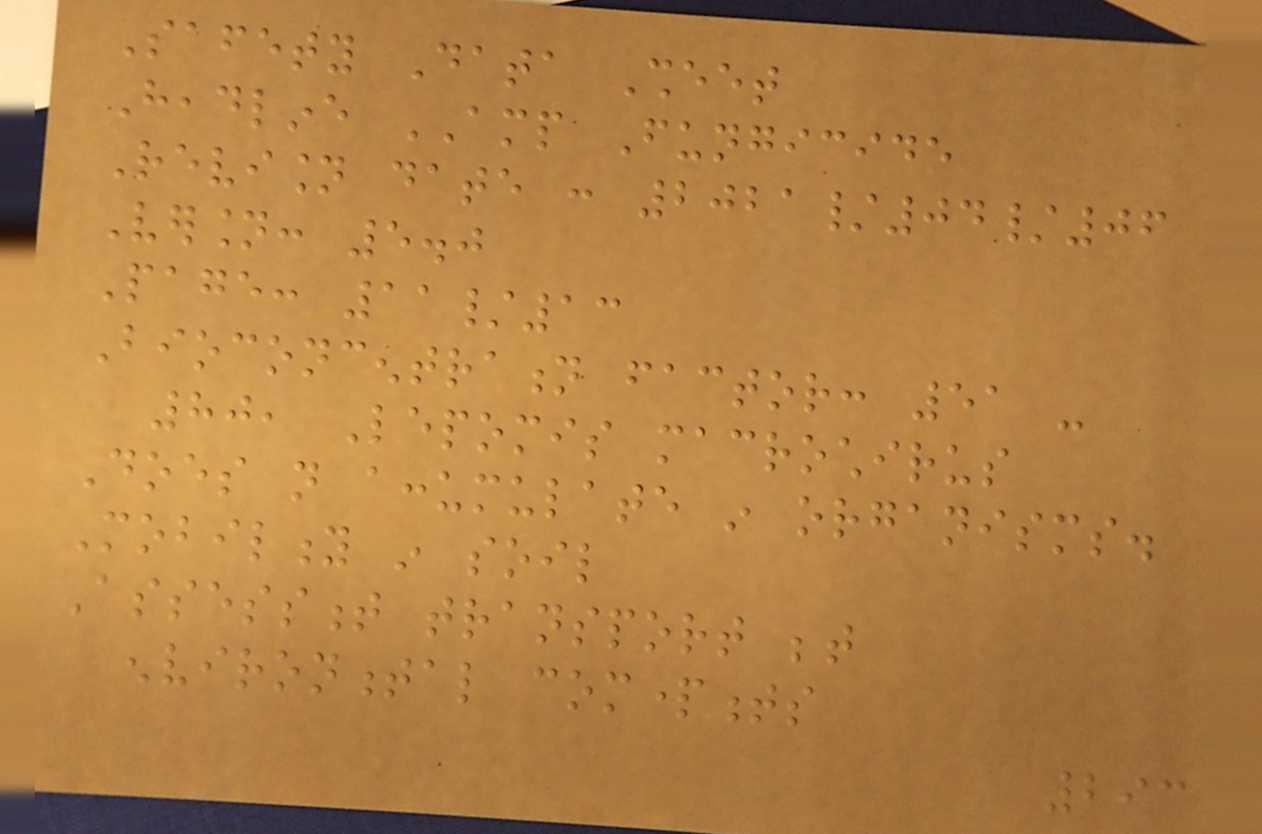Safety Data Sheet
Headline AMP Fungicide
Revision date : 2021/04/06
Version: 5.0
Page: 11/13
Bioconcentration factor: 51 -
80, Lepomis macrochirus
Does not accumulate in organisms.
Mobility in soil
Assessment transport between
environmental compartments
293
